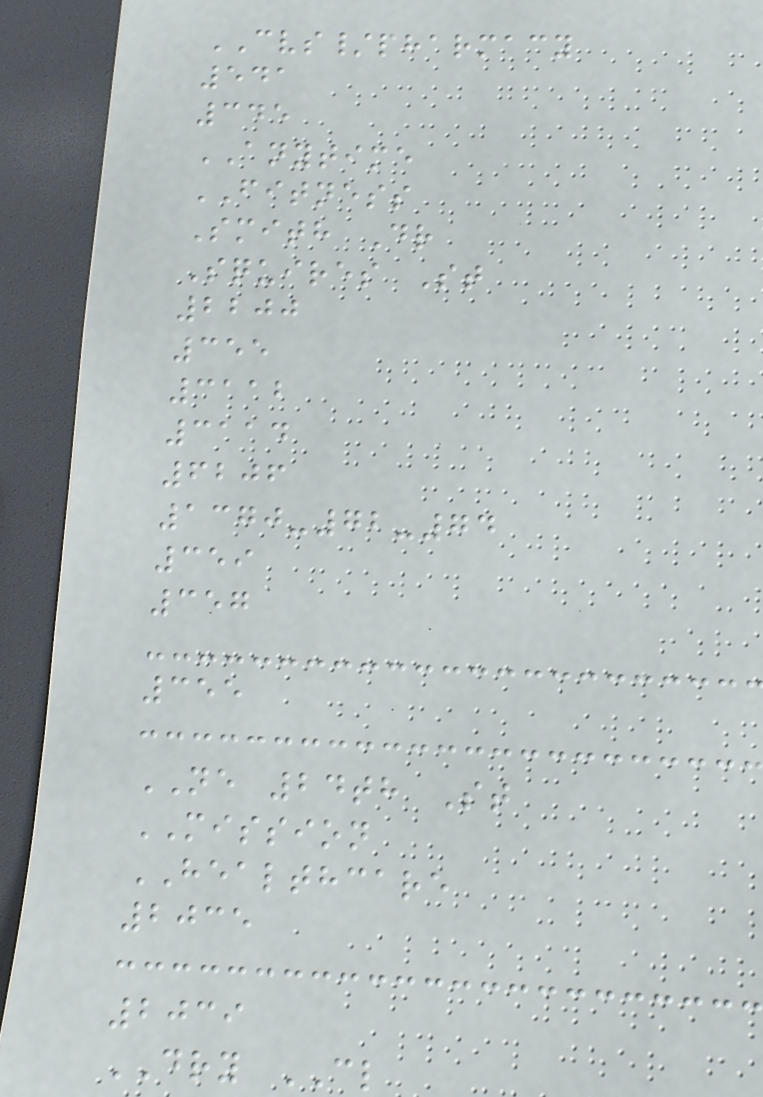CVS/pharmacy
541
345
ANYTIME
FITNESS
Smith Dr
Squires St
2200
355
3112
3114
6206
1370-72-74
359
357
355
NE 24th St
MISSION
HEALTHCARE
2035
2039
DRY CL
